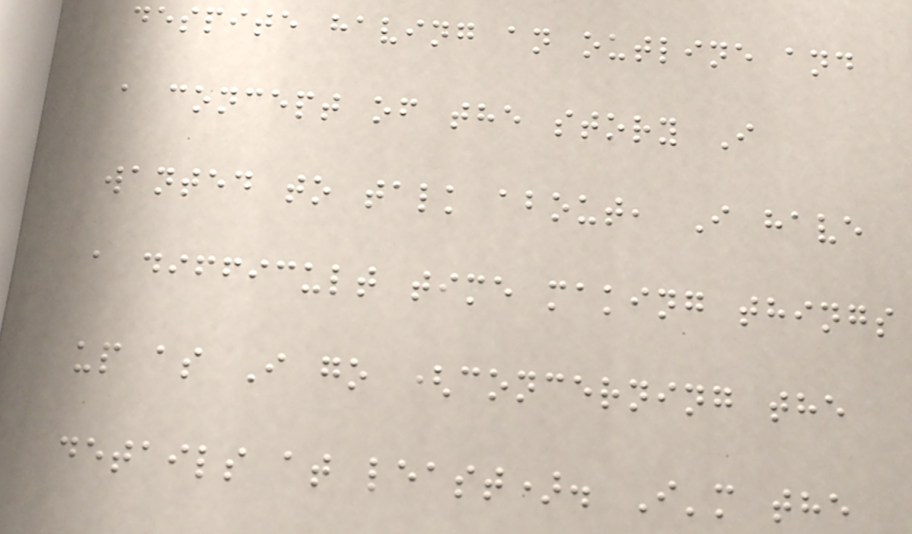despite having an outline and
a concept of the story I
wanted to talk about, I have
a difficult time making things
up as I go (concerning the
details at least). I'm the
